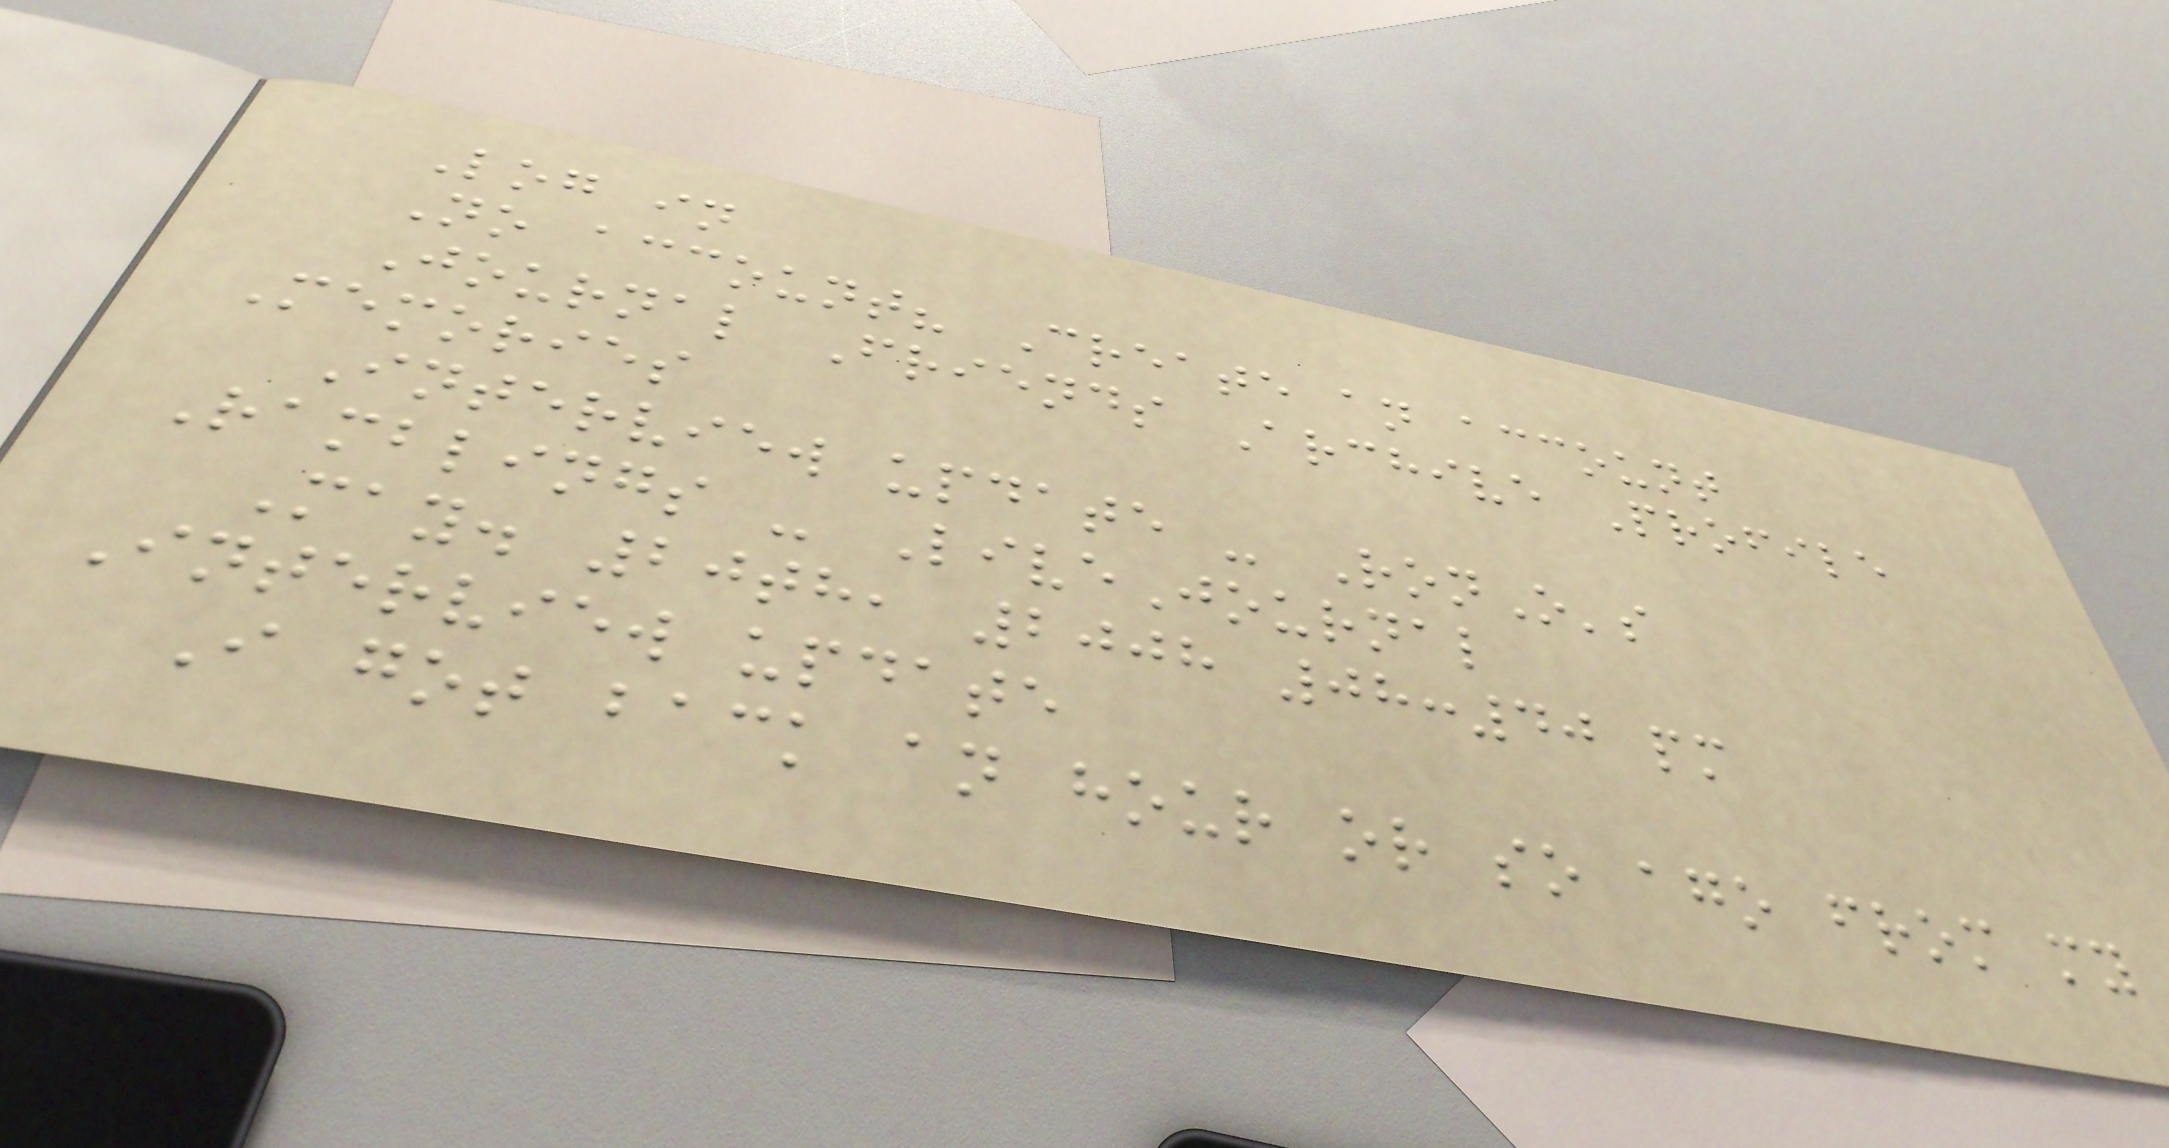Log in
No account? Create an account
Journal Friends Archive Profile
Memories
Interview update - RonO's
Ramblings - LiveJournal
May. 20th, 2008 08:40 pm
Interview update
I got back an hour or so ago from my
